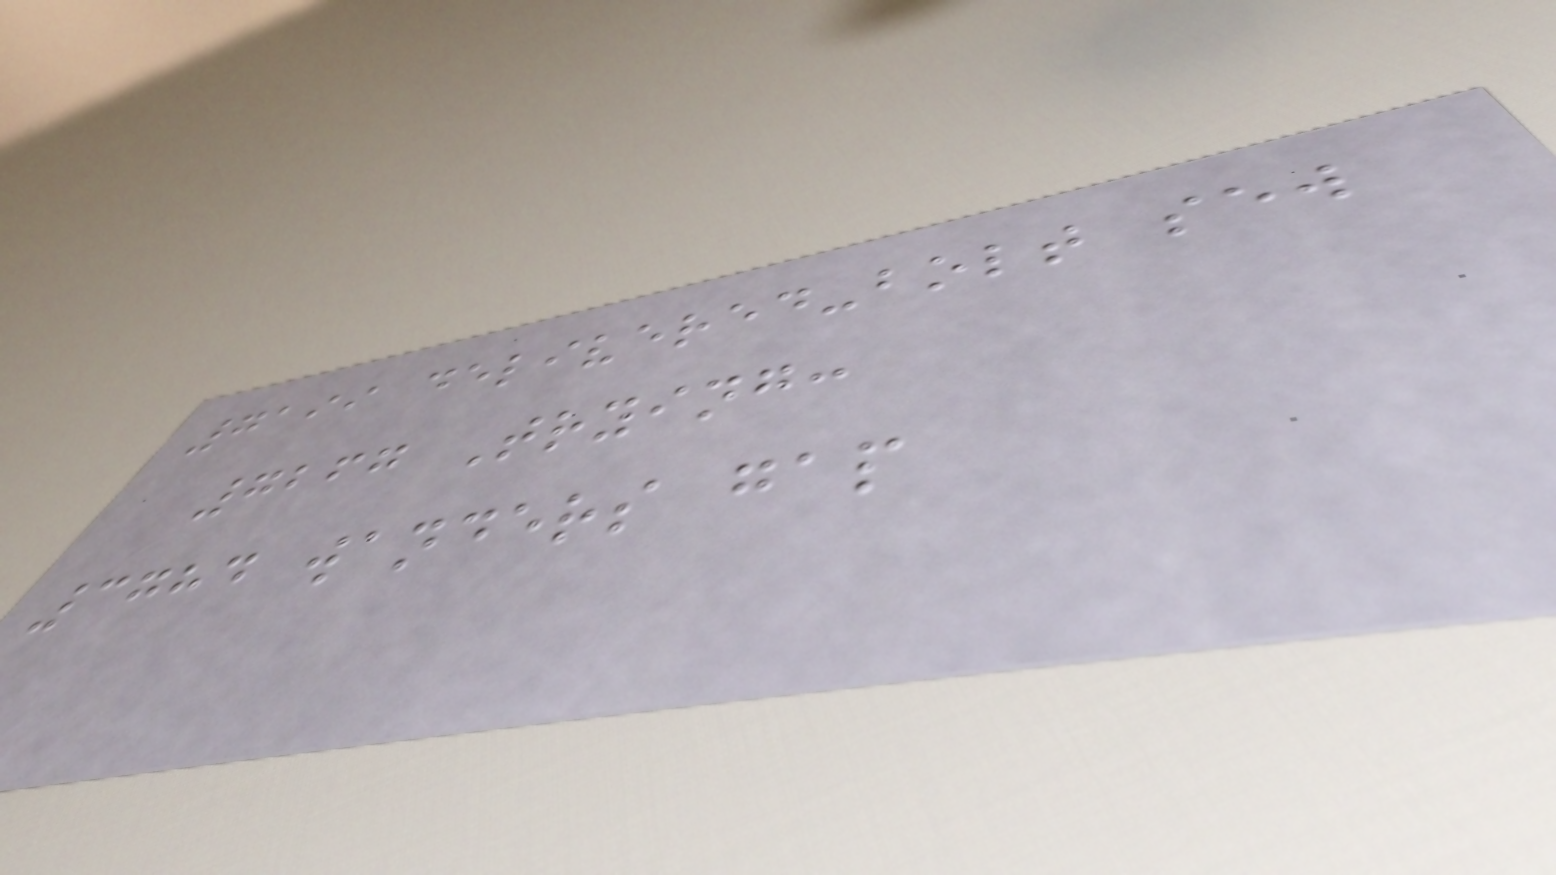7199 delivered-bolt sew
7267 Trying:
3784 wanders gap
